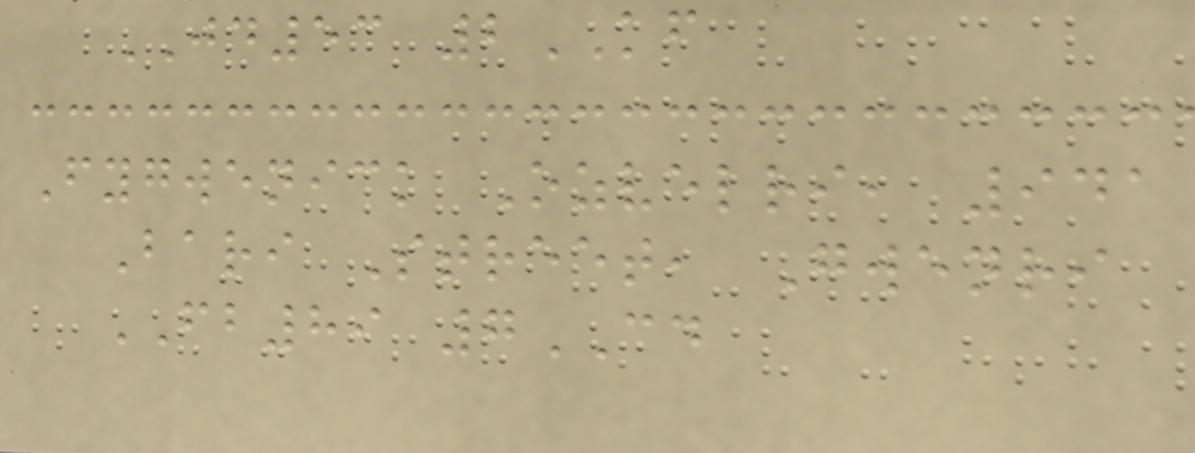JD53 2KF
Fygwenick Ozvelri, 941
Bari Street, Gwenri
FB89 7CD
